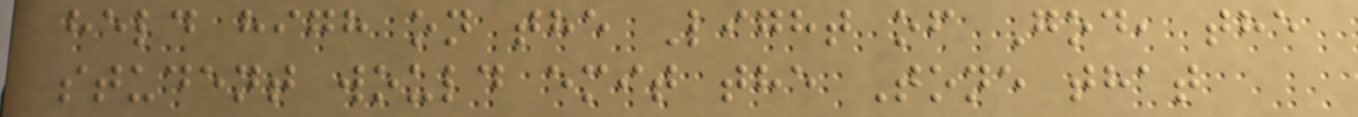held high on the Light of God, the
student would emit the Tone that
